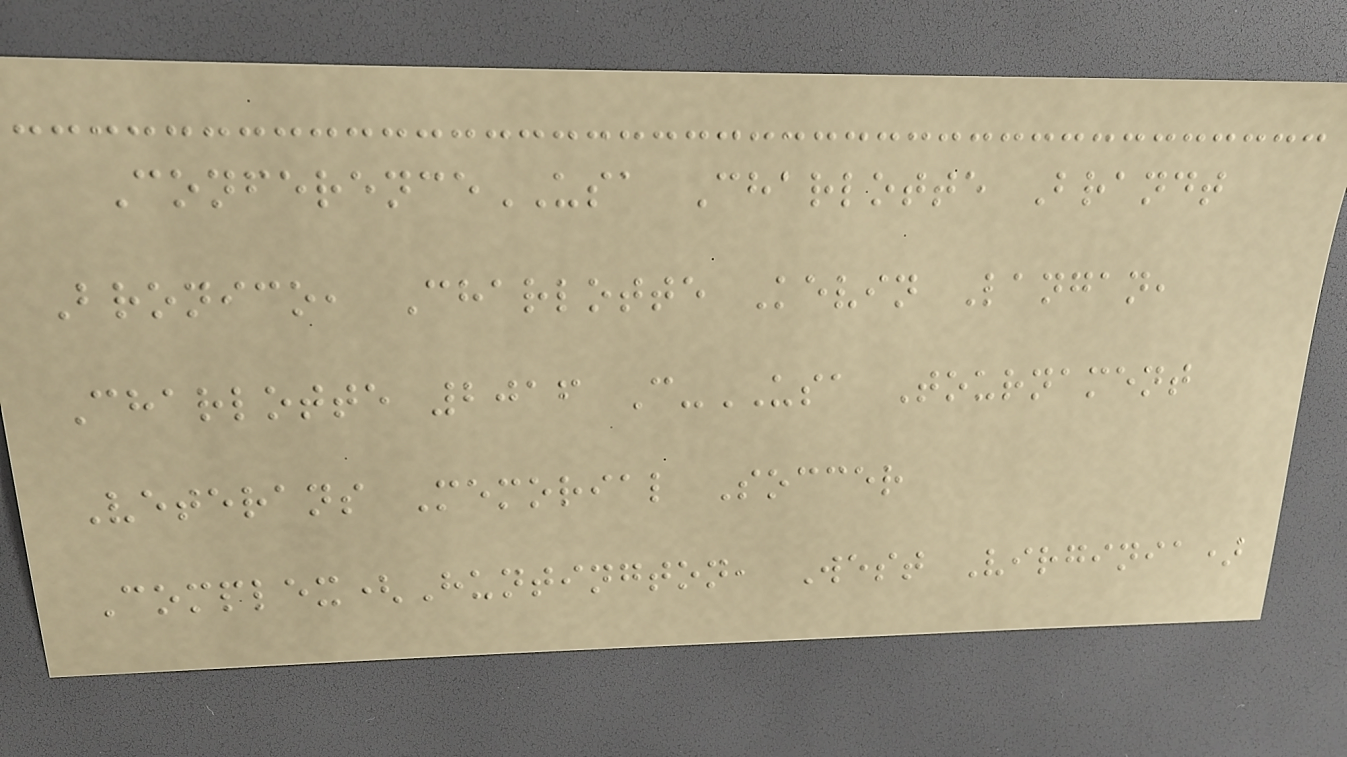ConferenceUSA Charlotte Brandt
Bronico, Charlotte Kevin Langan,
Charlotte 2016 C-USA Tournament
Veterans Memorial Soccer
Complex(Huntington, West Virginia)
